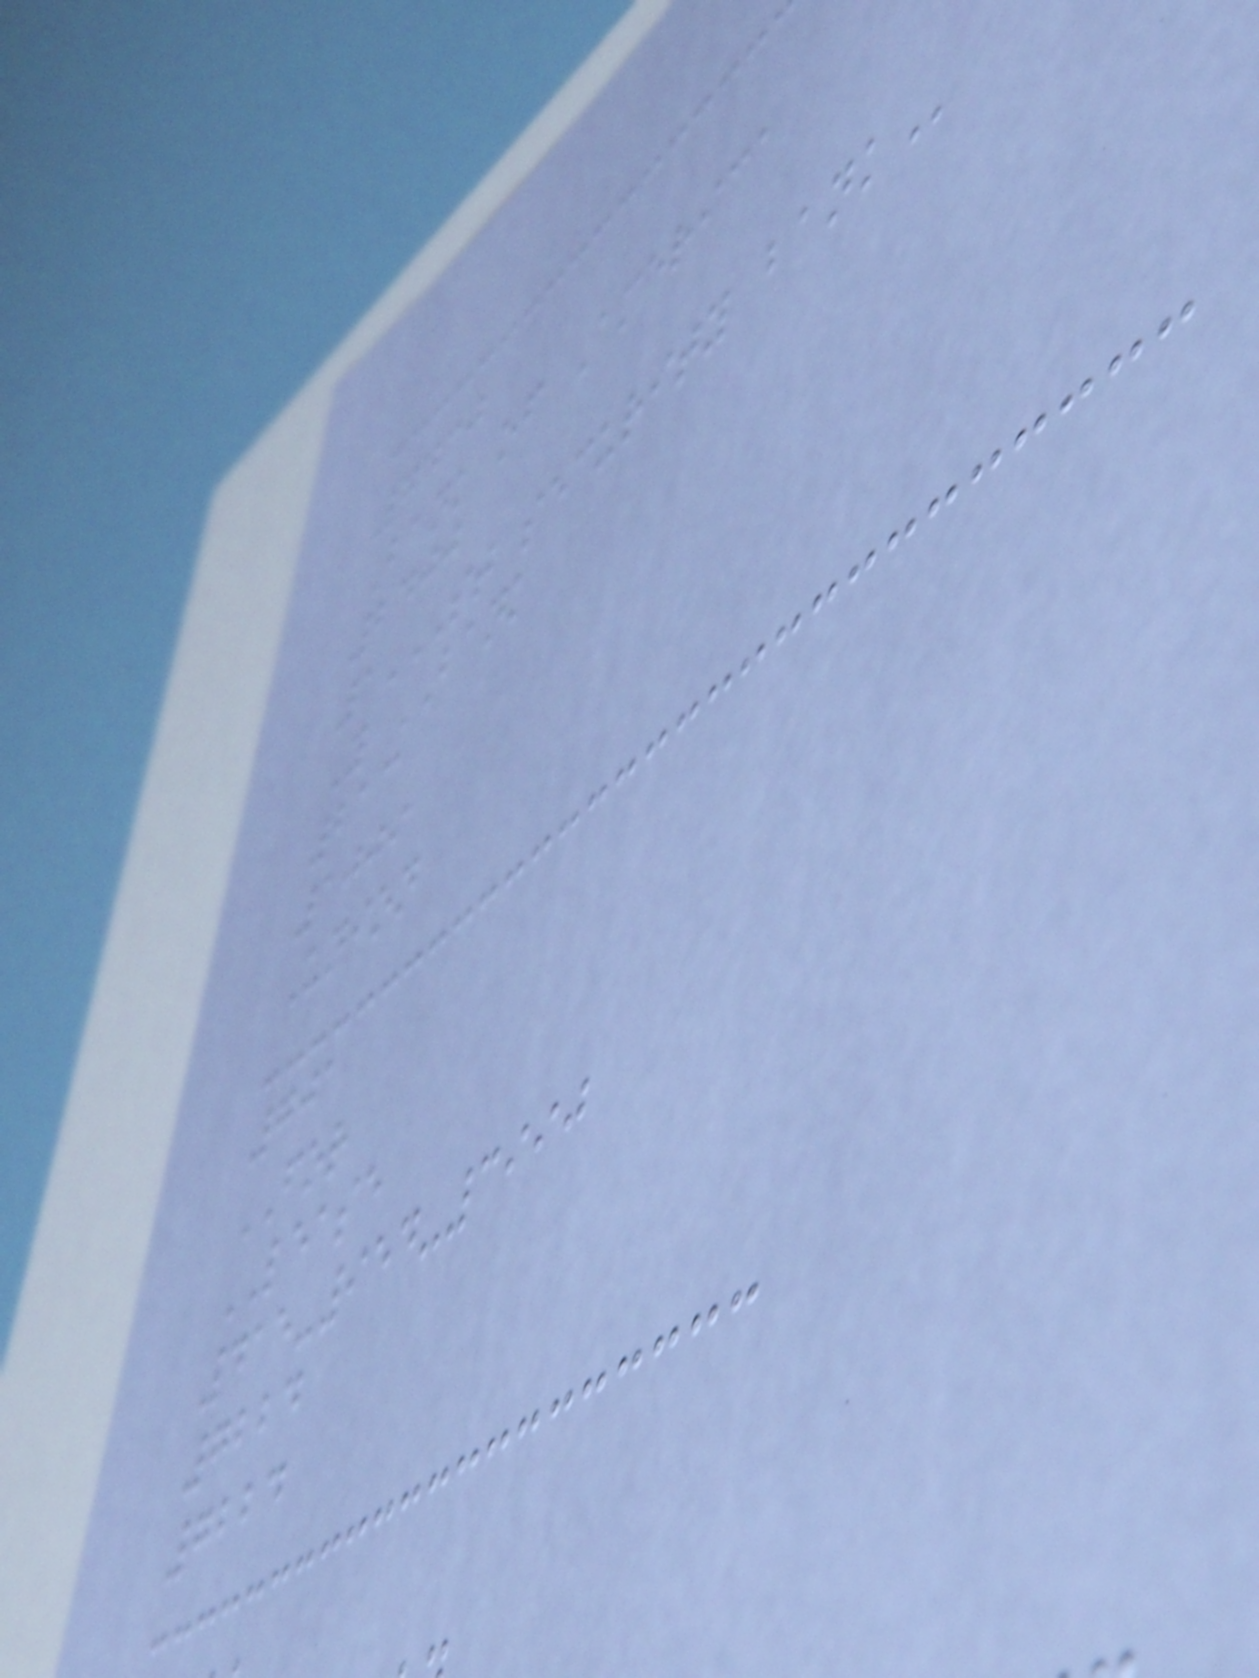7430
Bank of America
2400
1ST SECURITY BANK
Y BANK
213
1009
Union
701
FOR
LEASE
415-954-3990
7224
7224
